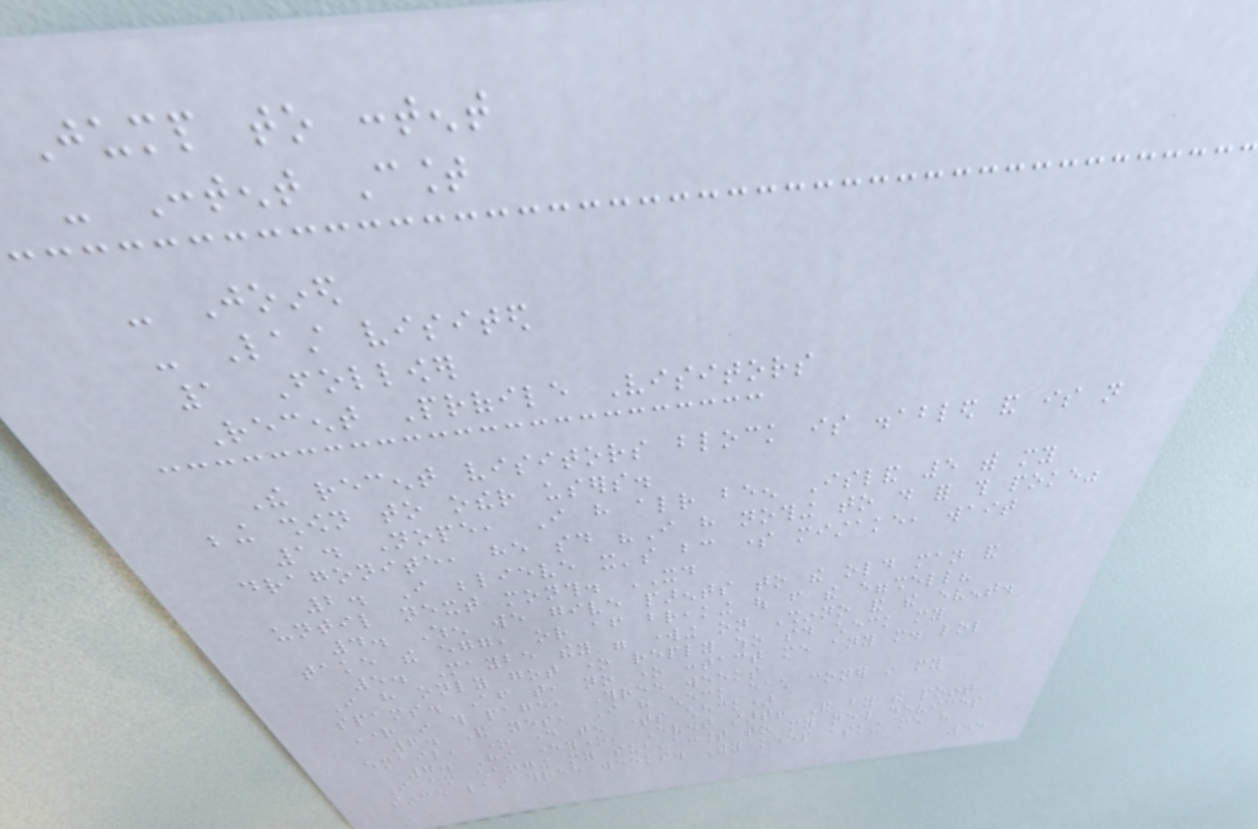Jump to content
- Content Count
- Joined
- Last visited
1 Follower
Recent Profile Visitors
The recent visitors block is disabled and is not
being shown to other users.
1. Nope, I have already been Island 5 with my
dragonite, he said "I have nothing to do for this poke"
2. I believe it's bc some mistake, wait
until next month. XD
4. When we give parents to the old man and
take the egg, or after breaking out from the eggshell?
5. Maybe they were working on Shinno and the event.
I have only got one reply who said check my
spams. After that, no one contact me any more. lol
Right in this page, Three weeks
6. And yes, I have check each coner in my
email, one day ten times check)
7. Hi everyone, Event start! And by the point
I am changing my sub-account to my new devices
since last three weeks. They keep asking me have
44
